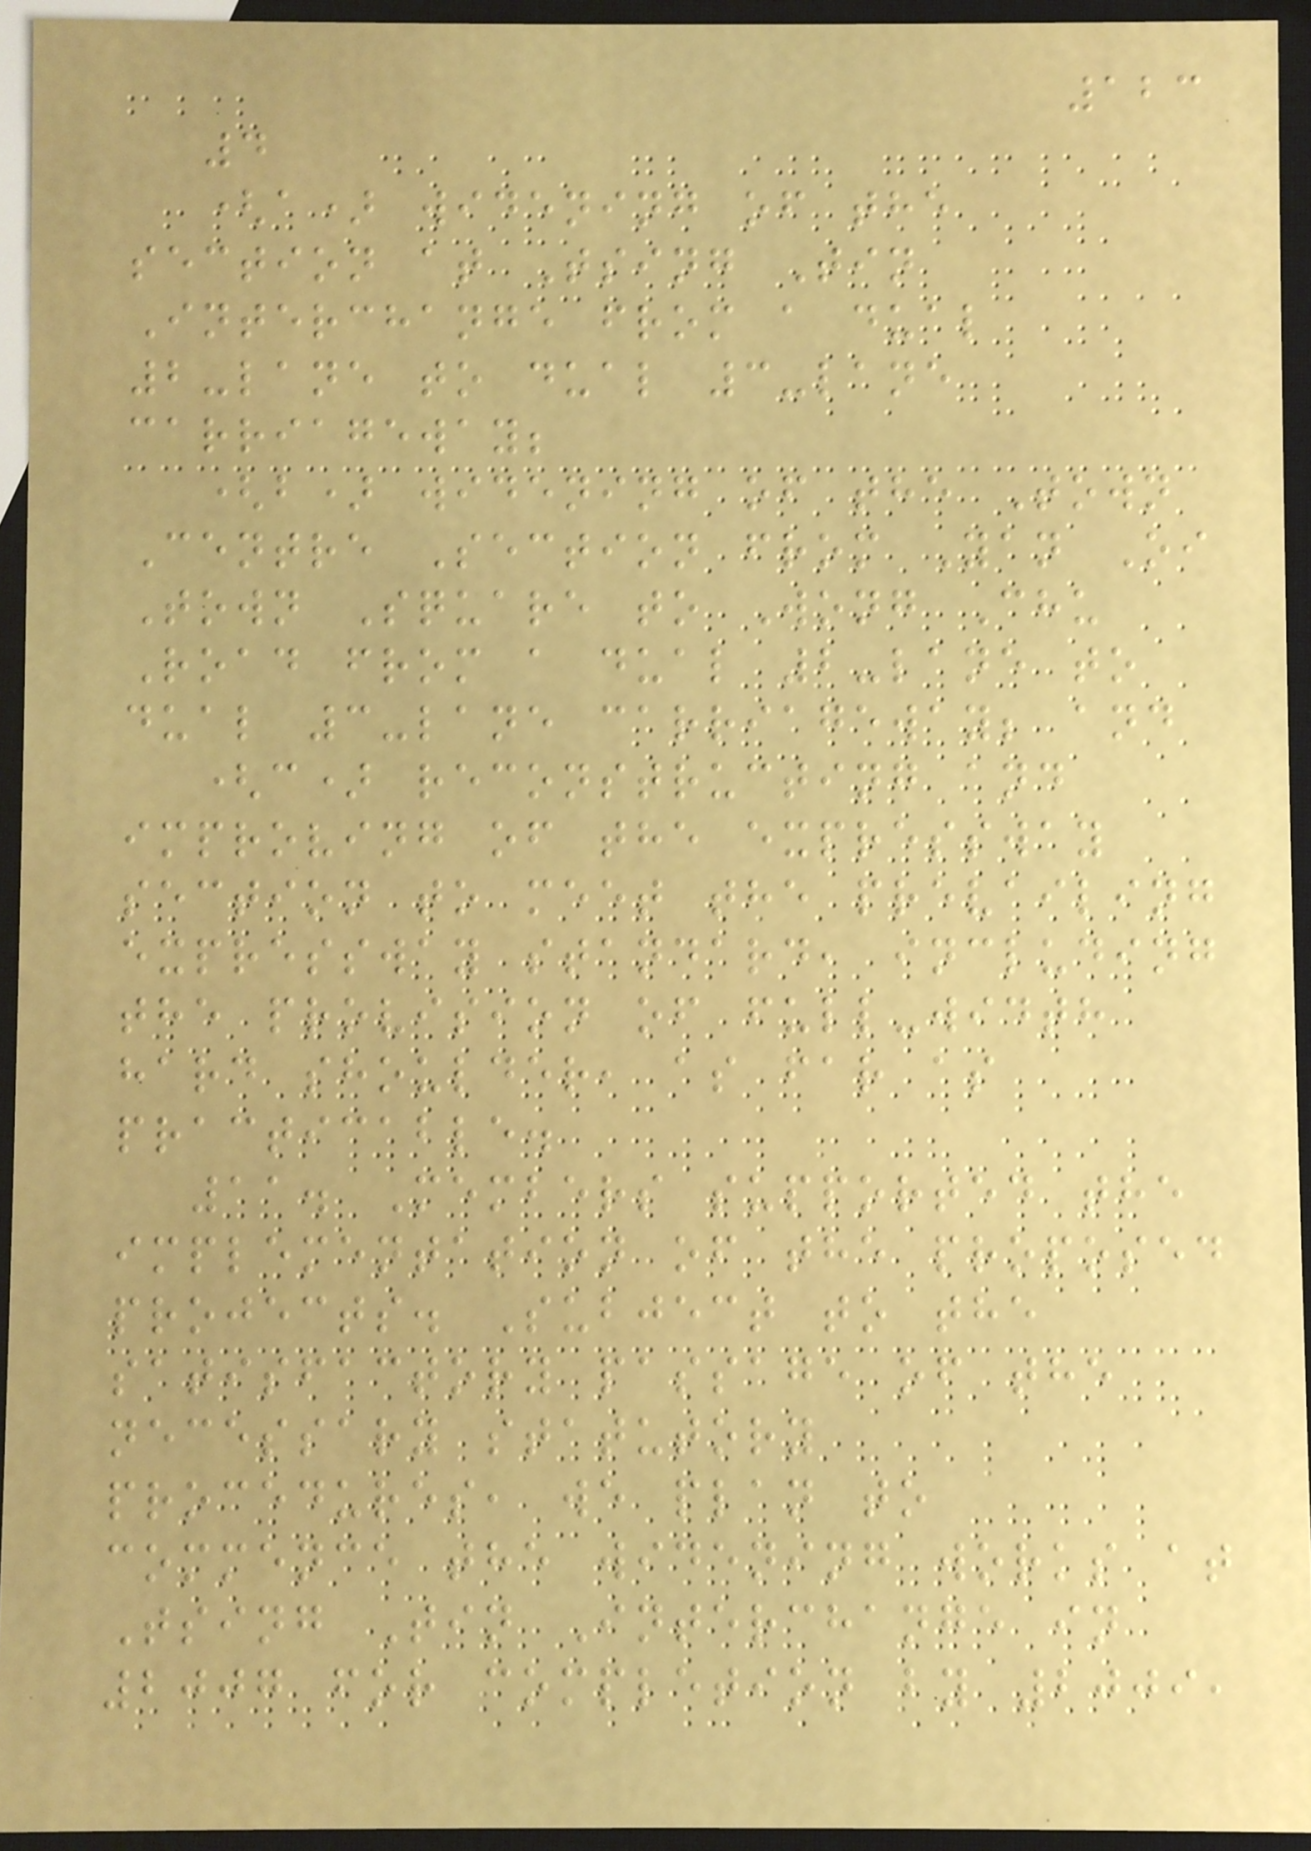123
4
(a) widening of the
section at Tsing Tin
Interchange from a dual
2-lane to dual 3-lane
carriageway;
(b) widening of the Town
Centre Section from Yan Oi
Town Square to Wong Chu
Road from a dual 2-lane to
dual 3-lane carriageway; and
(c) reconstructing and
improving of the expressway
section to meet the prevailing
expressway standard, including
the provision of full-width
hard shoulder, as far as
practicable.
11. Members supported the
implementation of the proposed
projects. Subject to the
satisfactory passage of the
necessary statutory
procedures, we plan to
commence the widening works at
Tsing Tin Interchange in
2007 for completion by 2009,
